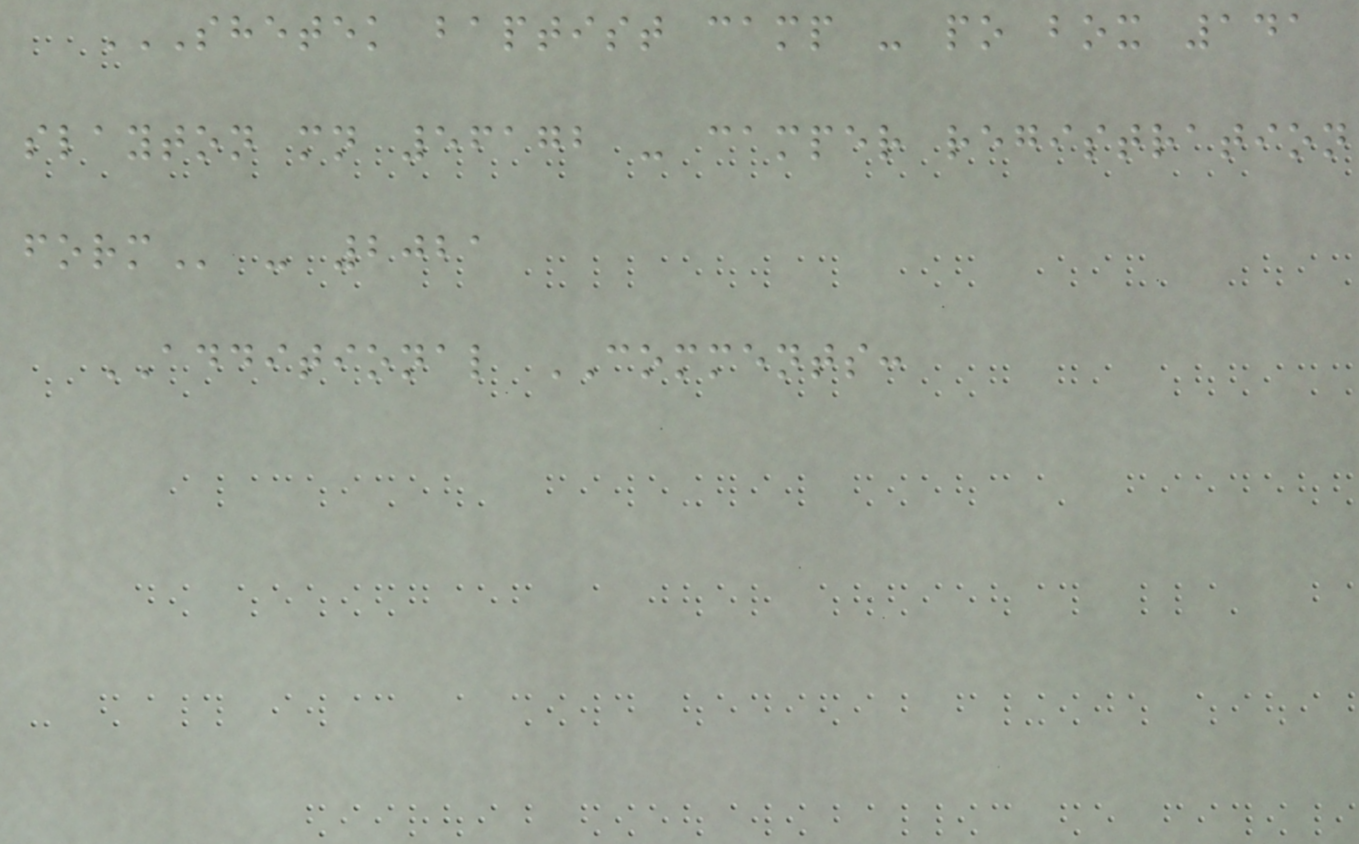SHETEK BAPTIST CAMP - PO BOX 141
SLAYTON MN 56172 - CAMPER REGISTRATION
FORM - 2021
ADDITIONAL COMMENTS:
